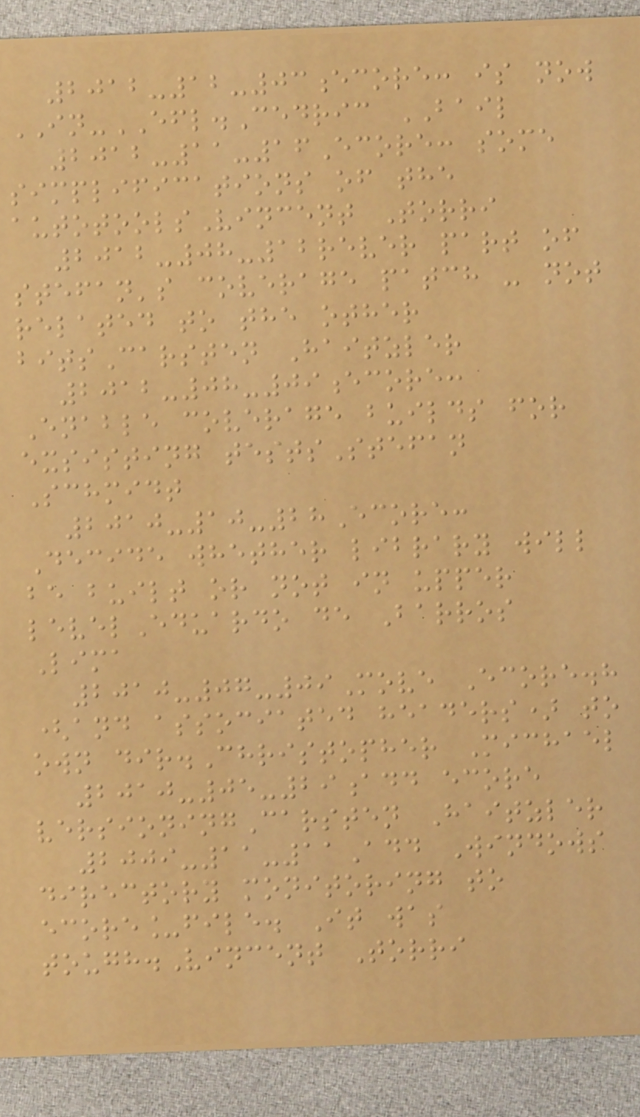2012-12-03ecore: is now
IN-EFL.Cedric BAIL
2012-11-16Ecore: some
simplifications of the
autotoolsVincent Torri
2012-08-12rever part of
stefan's coverage patch - not
related to the other
bitsCarsten Haitzler
2012-08-09ecore:
Enable coverage builds for
exsisting testsStefan
Schmidt
2010-10-28Ecore:
Decide whether library will
be built or not in upper
levelEduardo de Barros
Lima
2010-07-09Move Ecore.h
(and associated headers) to
own dir.Christopher Michael
2010-05-29add ecore
versioningCarsten Haitzler
2009-11-11Add Windows
directory monitoring to
ecore_file. It was
tough.Vincent Torri
